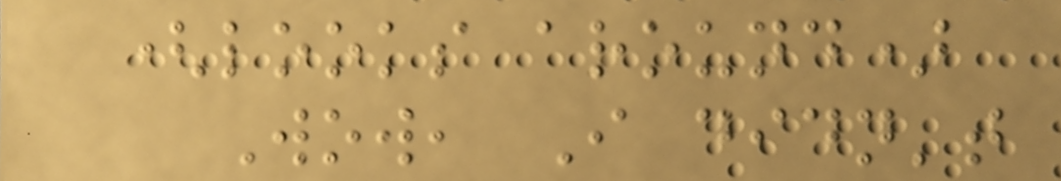(looks around)
Wow, I didn't
